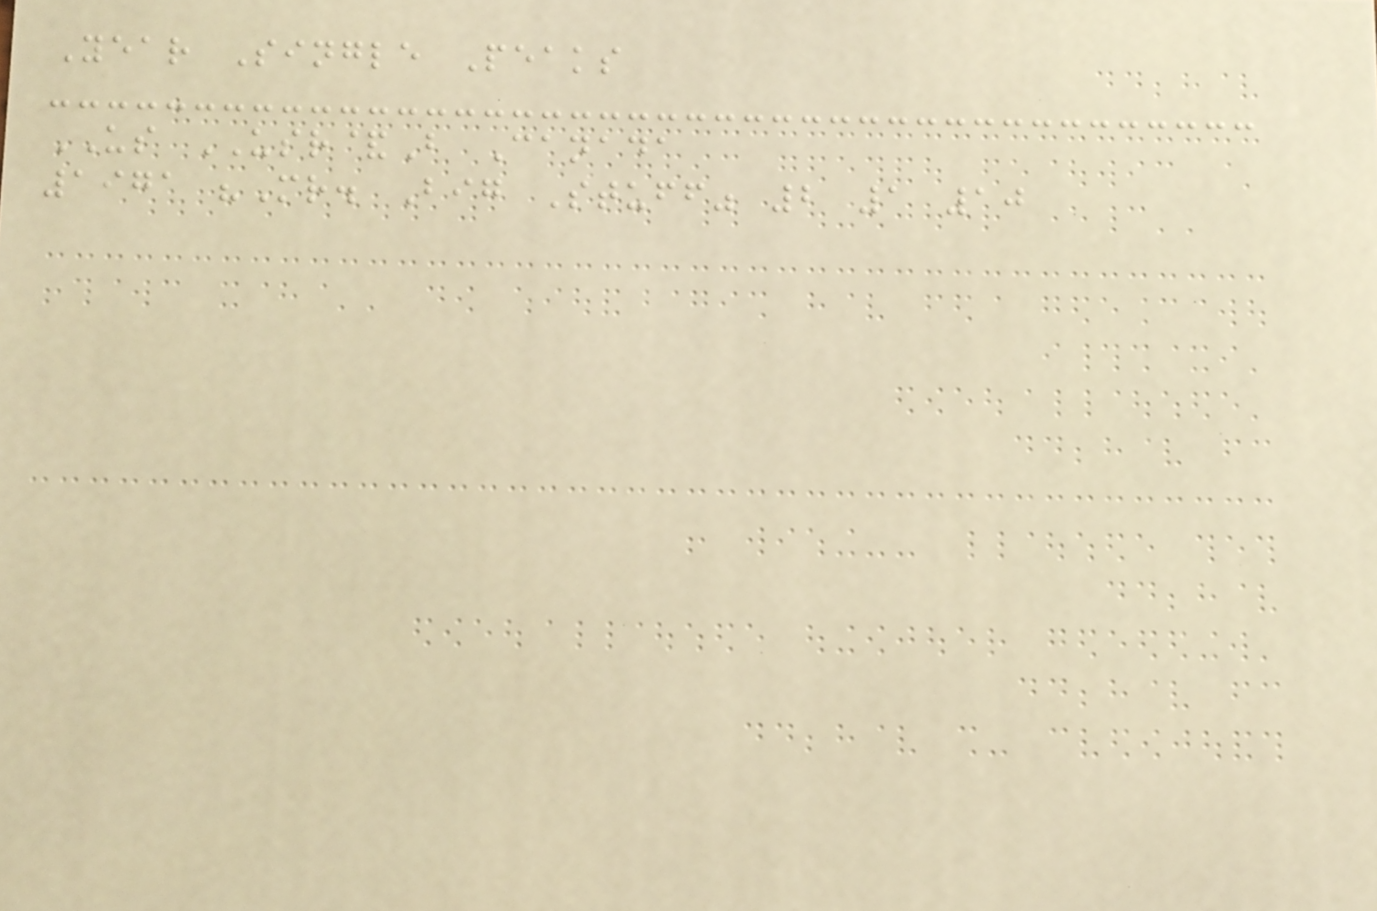Year Single Peaks
US USR&B Canada
1971 "Mr. Big Stuff" 2 1 10
